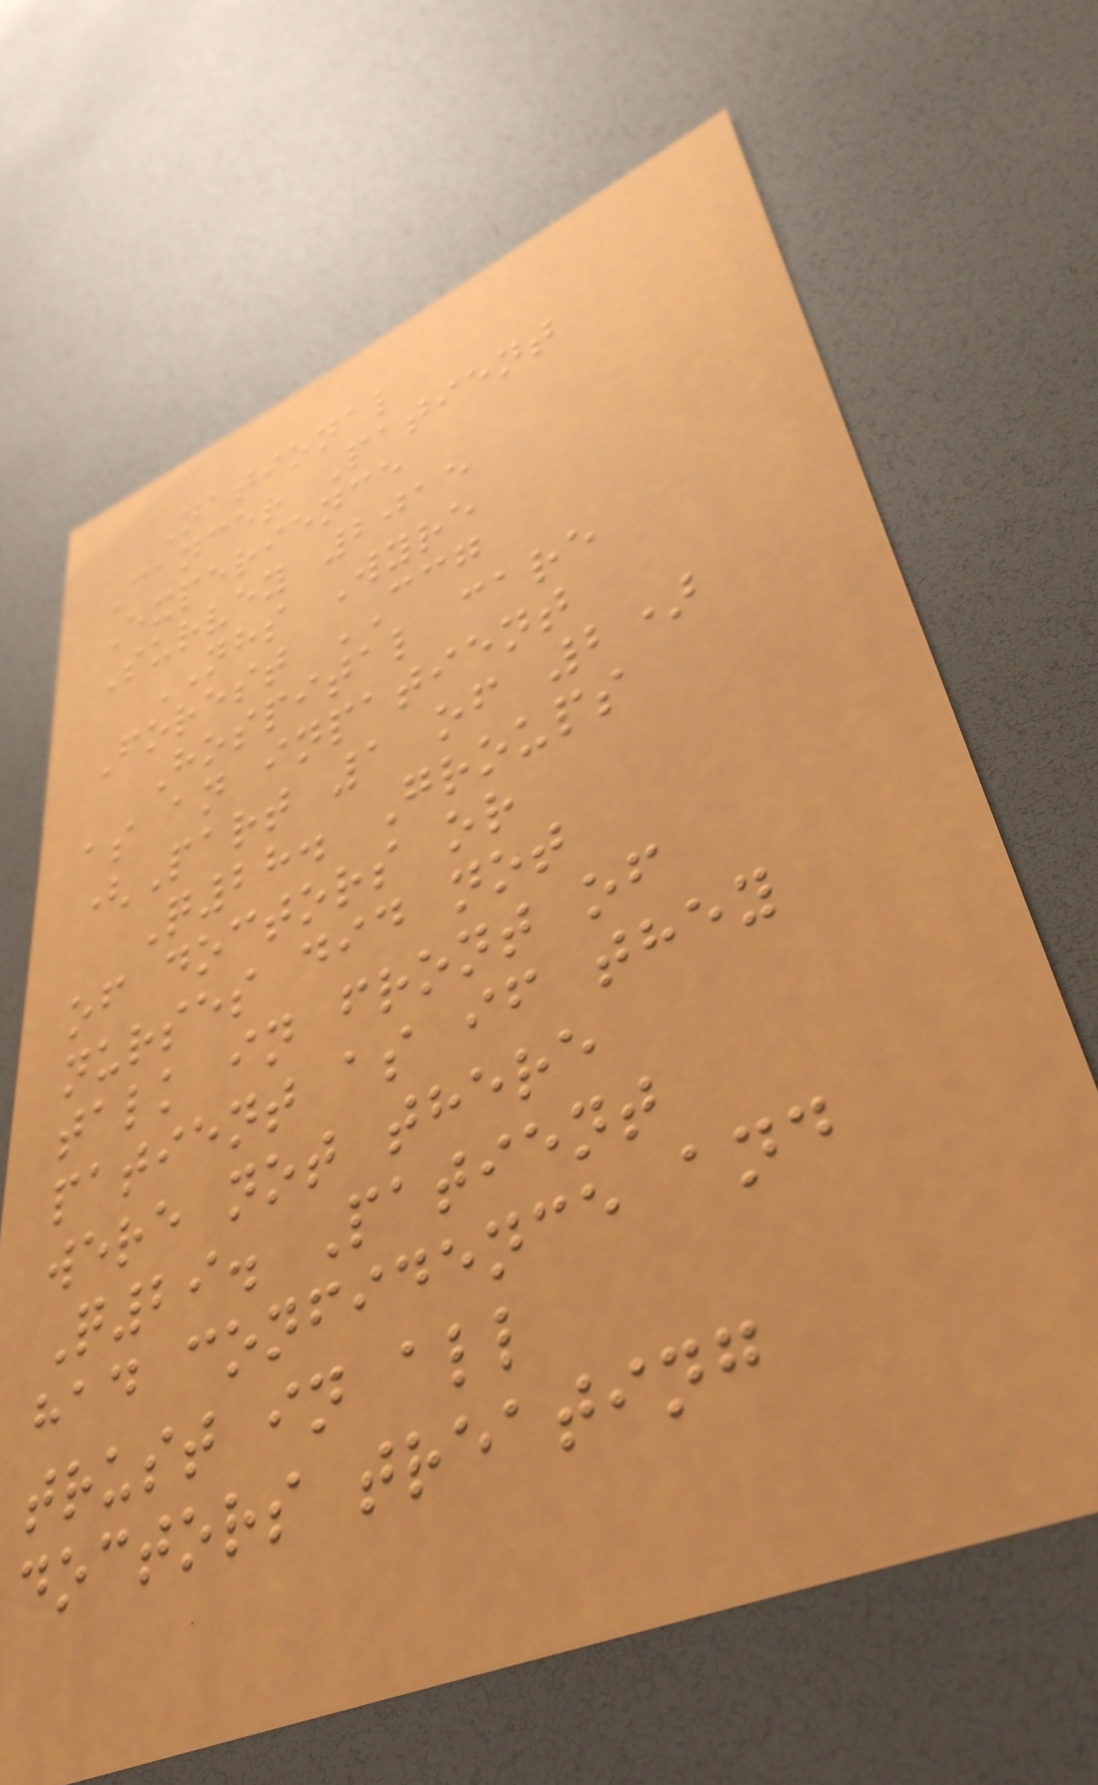National
Cancer Patient
Experience
Survey 2015
NHS Wyre
Forest CCG
Hospital care
as an inpatient
(Part 1 of 2)
Q28. Groups
of doctors or
nurses did not
talk in front of
patient as if they
were not there
Q29. Patient
had confidence and
trust in all
doctors treating
